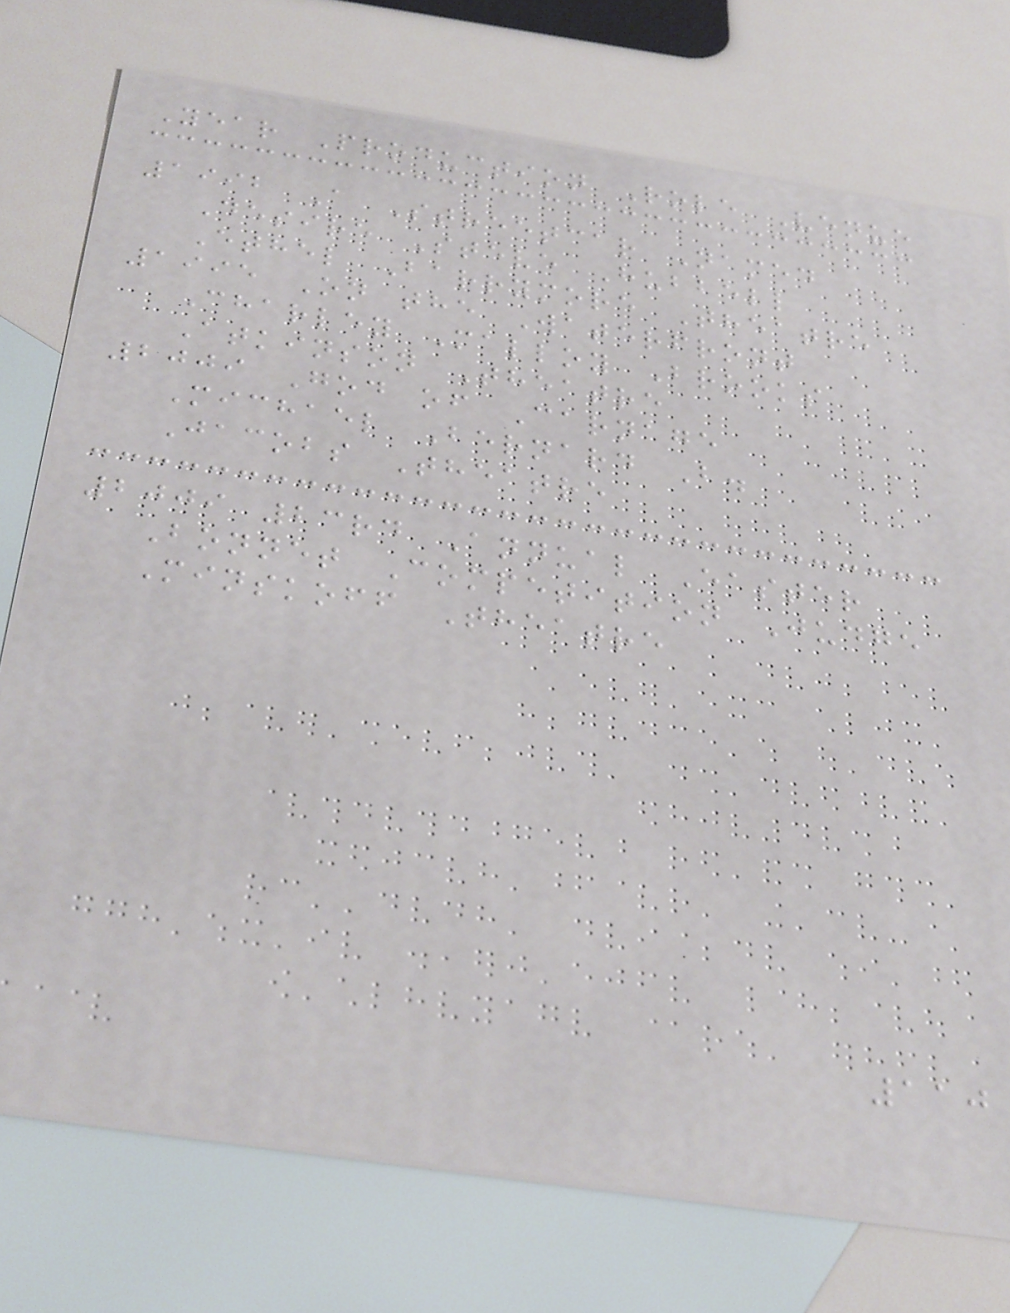Year Production Role Venue
1992 A Streetcar Named
Desire Steve Hubbell
Ethel Barrymore Theatre
1995 On the Waterfront
Charley Malloy Brooks
Atkinson Theatre
2009 God of Carnage
Michael Bernard B.
Jacobs Theatre
2009 23rd Annual Easter
Bonnet Competition Judge
Minskoff Theatre
110
